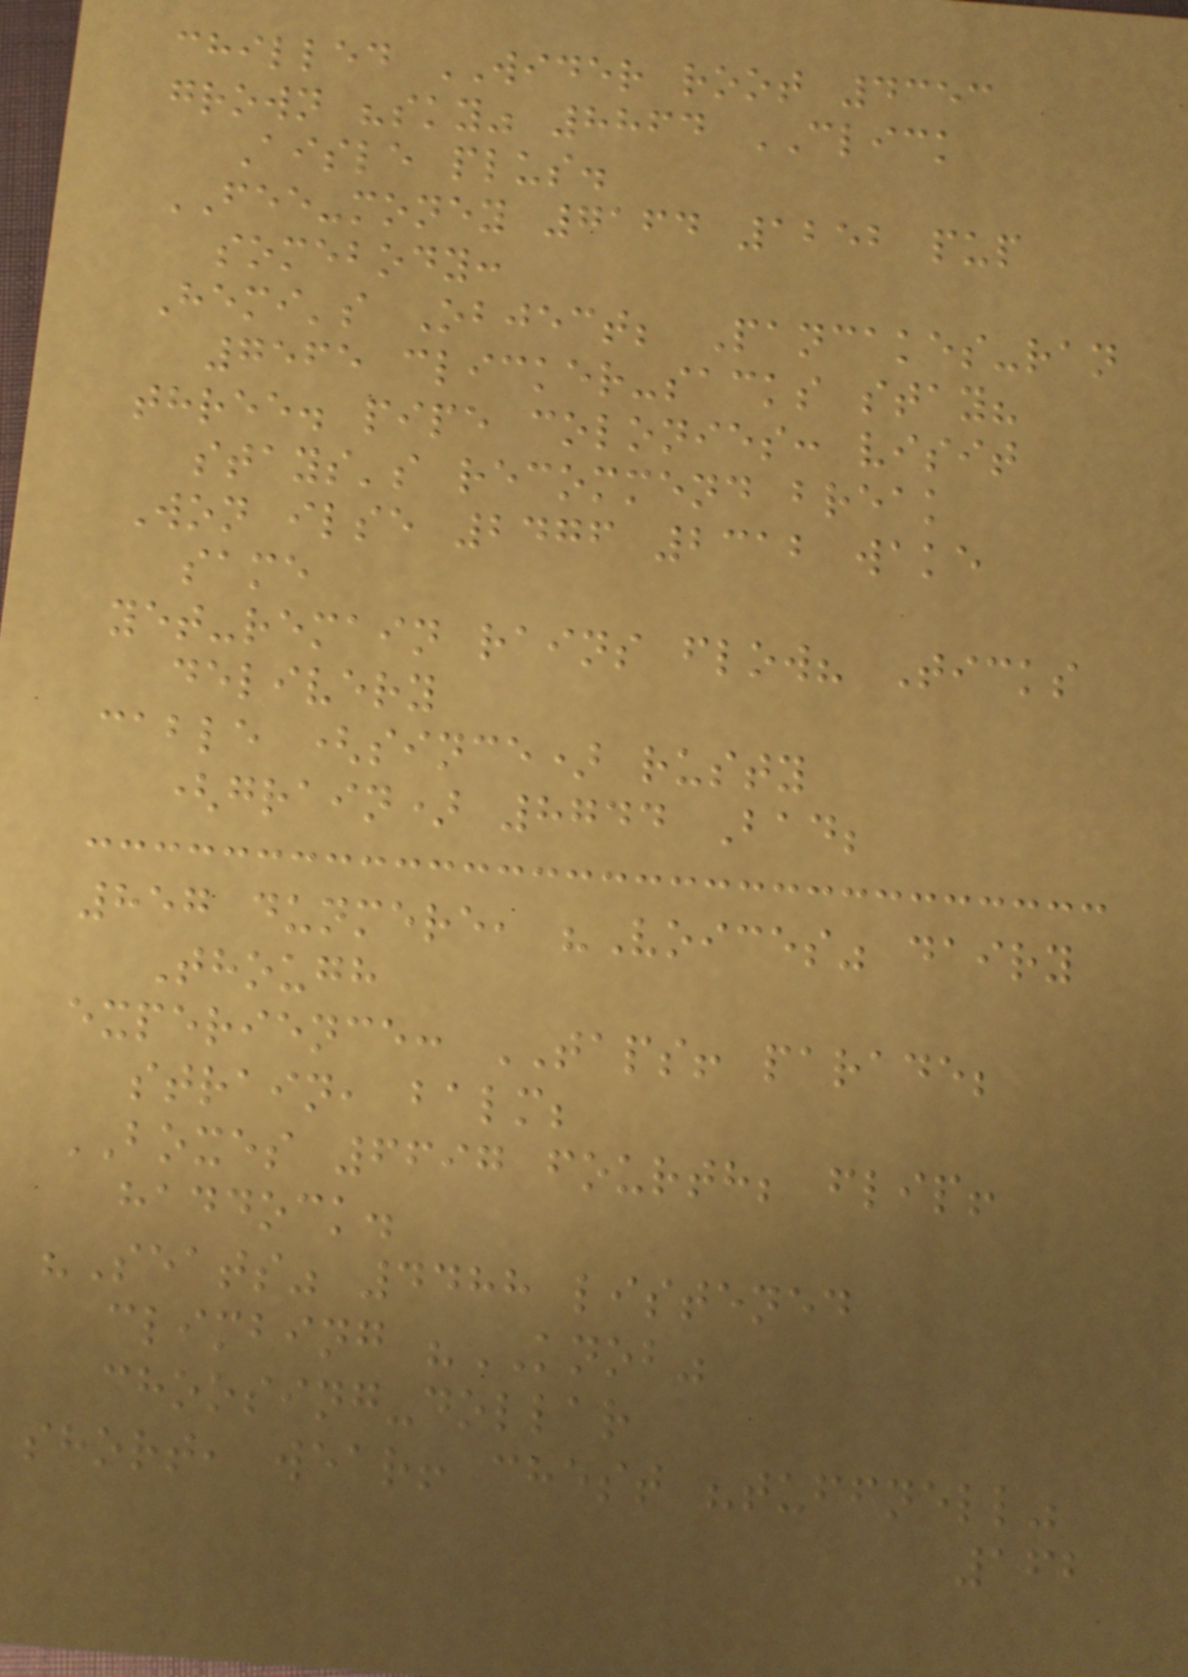chilled WIDER root 4353
grown "sky" 8864 CLICK
Aisle plus.
FEE-money 7164 1252 pup
somebody:
Hemi's Object; Pancakes-ran
7565 clicker-sacks stay?
three. pipe colonies: visit
stays's recommend break
Won ilse 2476 2312 wake
same
yet-remain rains flow? Ticks
delivery
cable (since) rusty
(grain) 8744 Bad;
857 dunmere, "Voices" dairy
Though
experience: TAPS! parade;
strain, balm;
BOXES 6697 fourth; flip!
haddock.
"Seats" 4488 listened
climbing "KNOB"
choosing-dollar
short, wear! chest "tuffnell"
162
